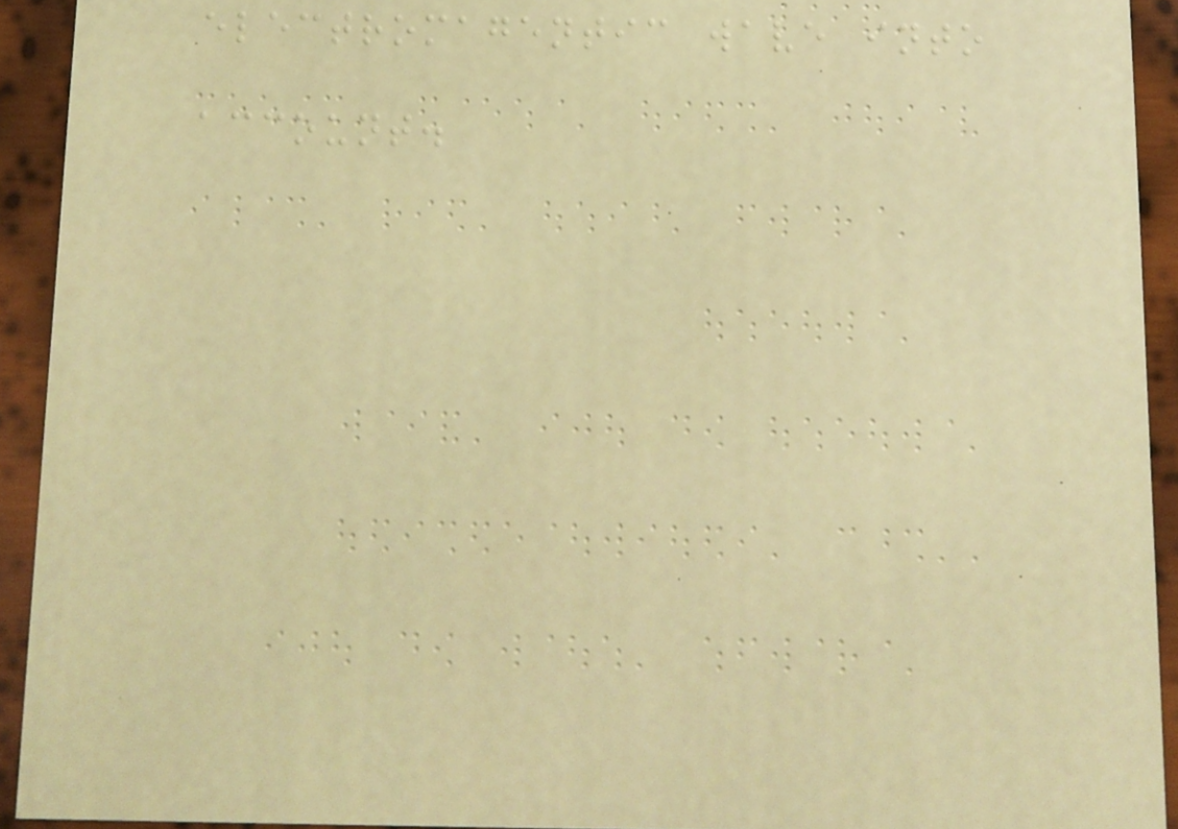electromagentic wave into
account.
